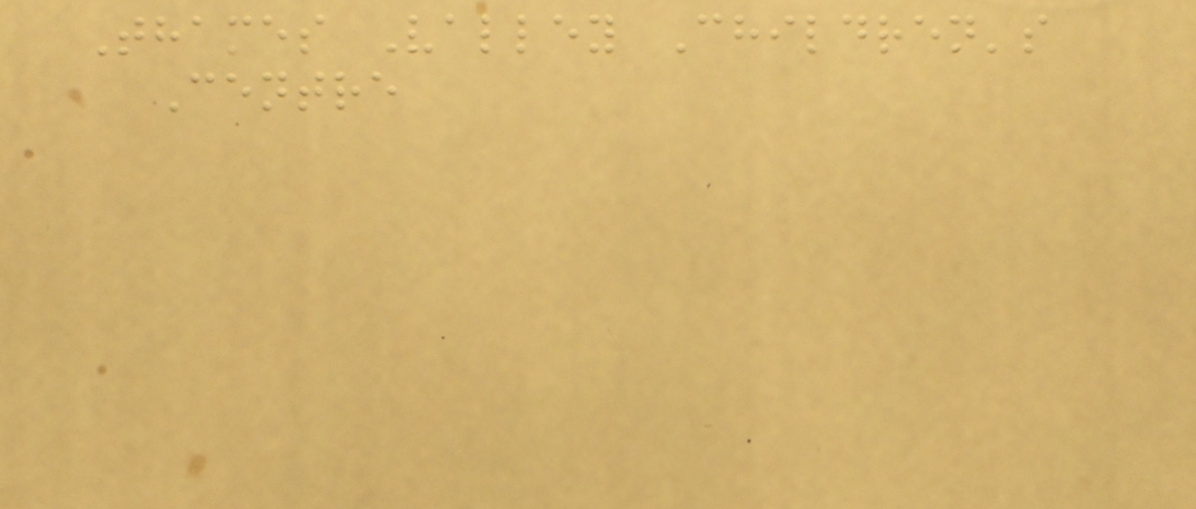Thames Valley Children's
Centre
